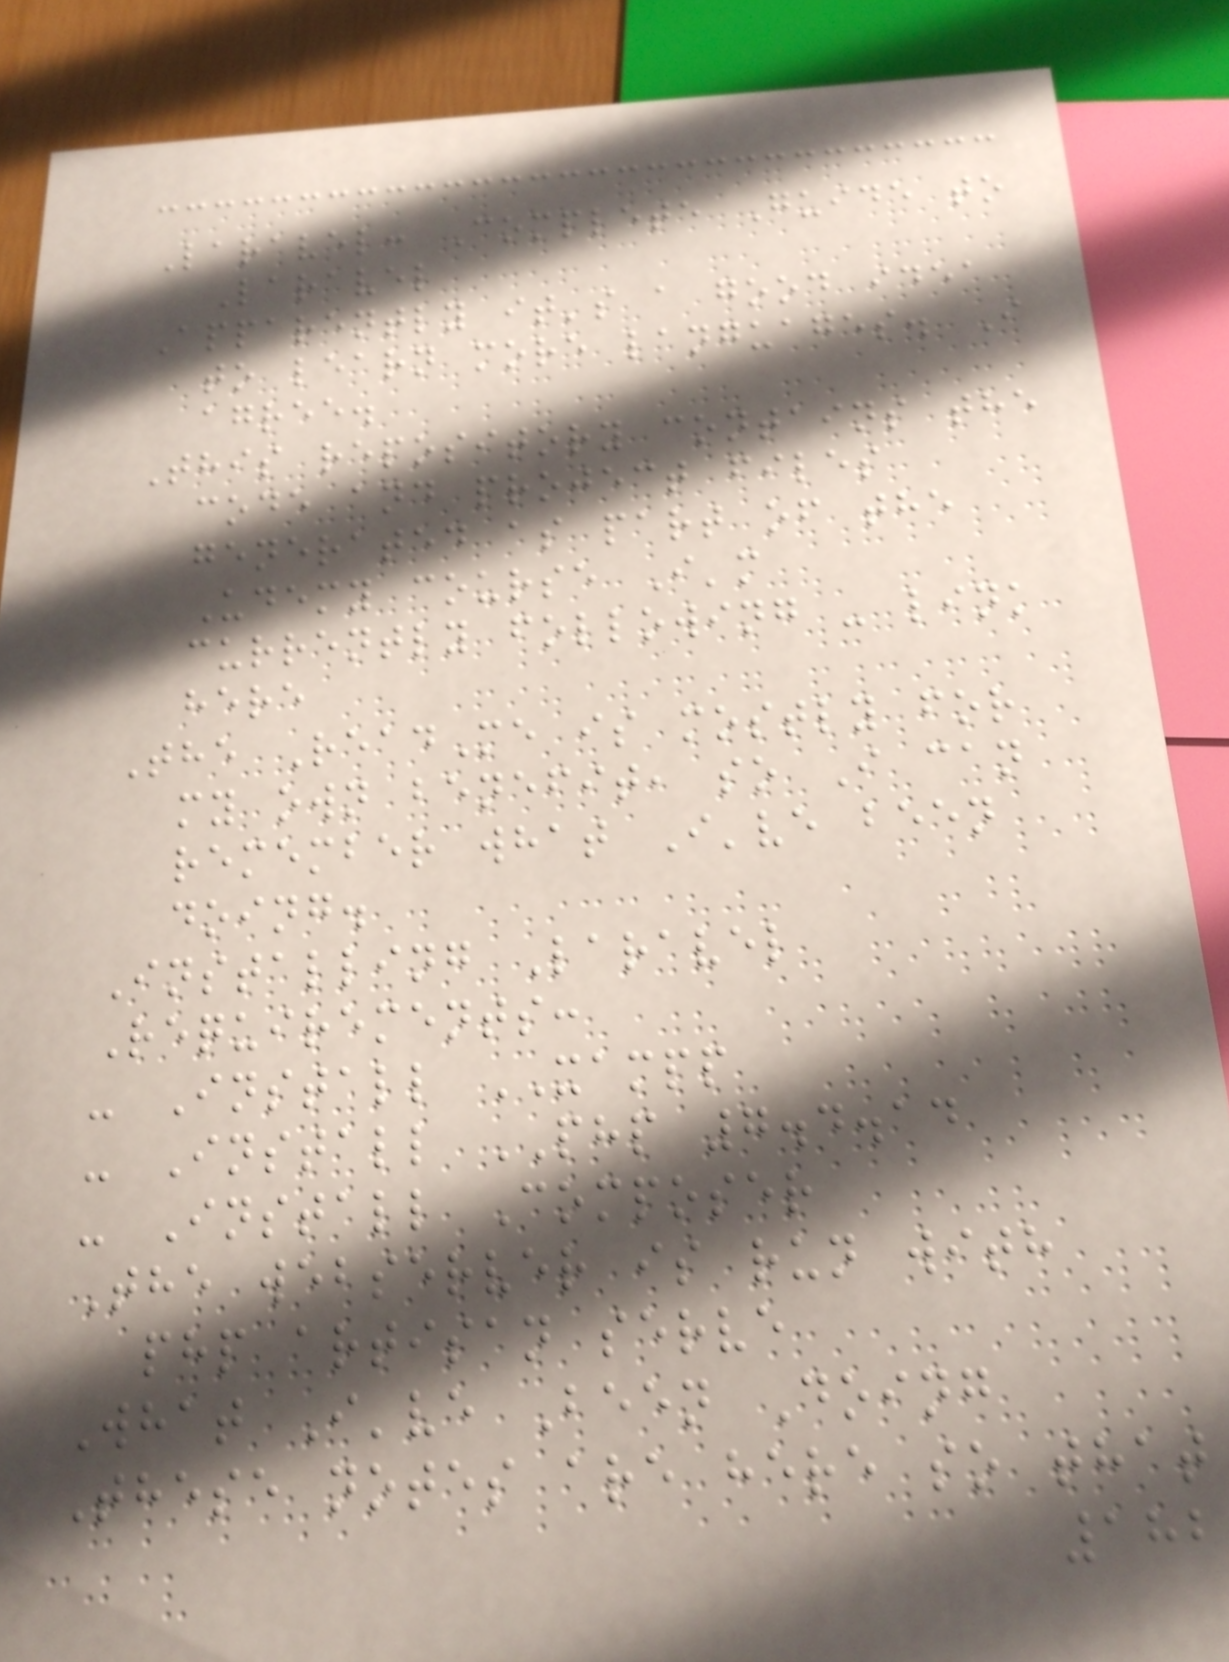Laravel: Complete Guide to
Laravel
Apparently it's a good idea
to learn more languages. I
agree.
This repository contains the
code and project files
generated as part of the
Udemy course I'm
currently following - link
here
The ReadMe is mostly for
my own benefit, so I can
remember what I've been
doing.
Installing Laravel
Requirements:
- Install XAMPP
- Install PHP 7.4.14
- Install Composer
The webserver is run with
php artisan serve
What I've Been Doing
These notes are here so that
182
